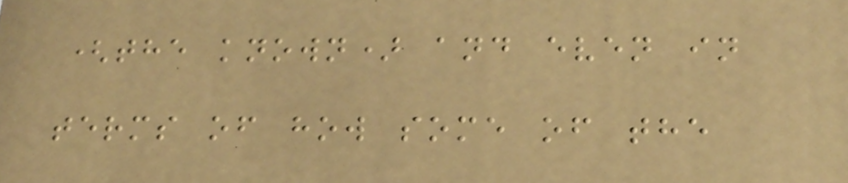(the known) and even in
terms of how some of the
